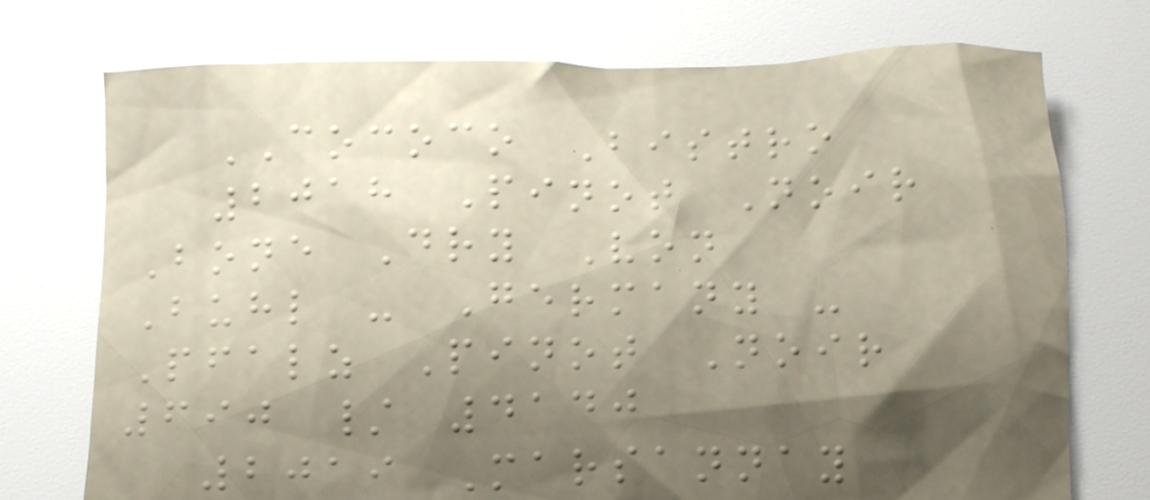COCOCO Bistro
2018 Pinot Noir
Bone Dry Von
Buhl - Germany -
Pfalz Pinot Noir
690 / 4140
2019 Marsannay
